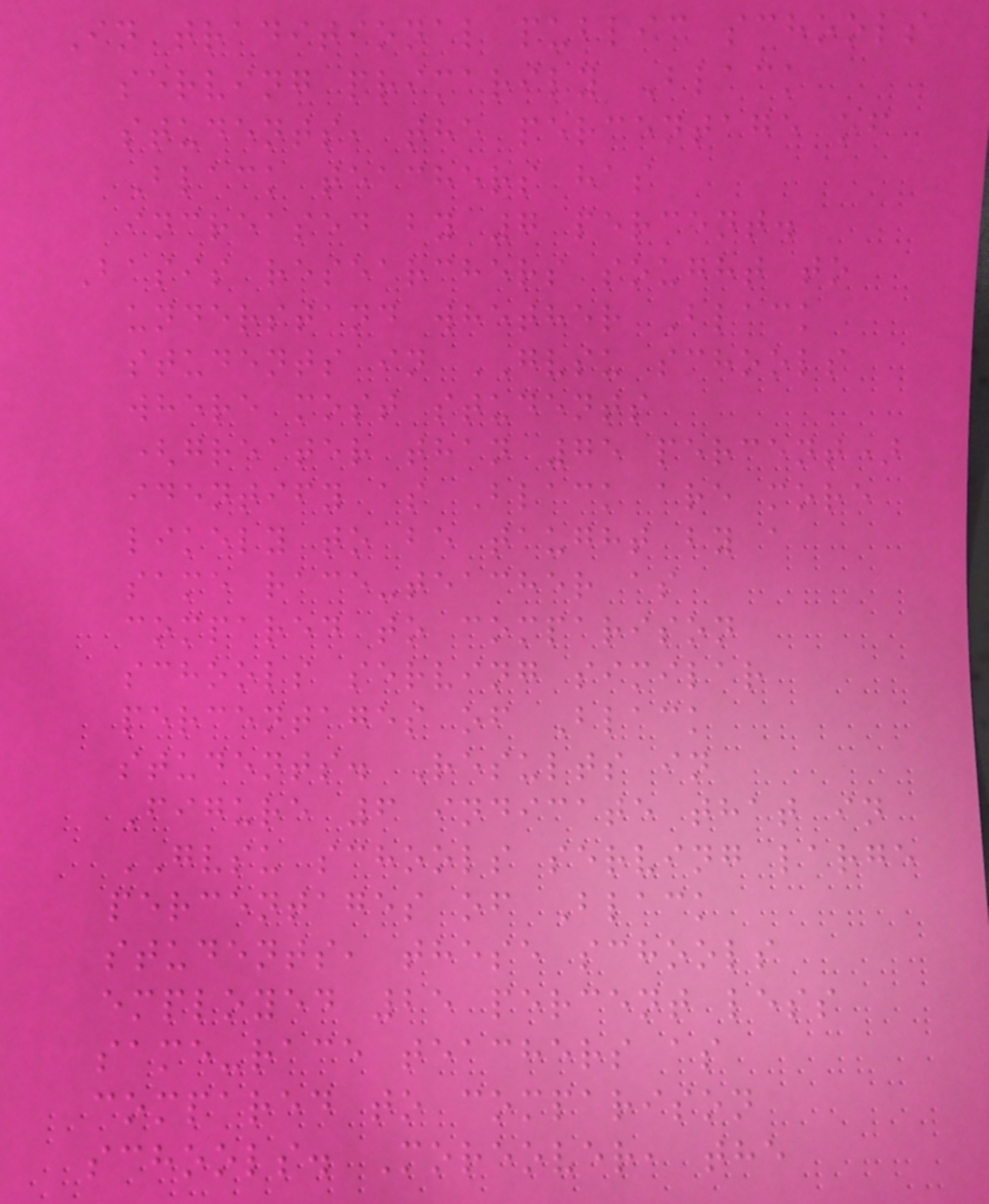In traditional public schools
serving primarily Black
students, the percentage of
Black teachers has
increased by 7 percent.
Basis researchers sought to
understand whether Black
students in GVSU schools
where most students
(greater than 75 percent)
identify as Black are more
likely to be taught by a
same race-teacher as
compared to comparison
schools serving similar
percentages of Black
students. Results in
Figure 6 indicate that in
GVSU schools serving large
percentages of Black
students, these schools
employed 25 percent less
same-race teachers as
compared to comparison
schools. Moreover, the
